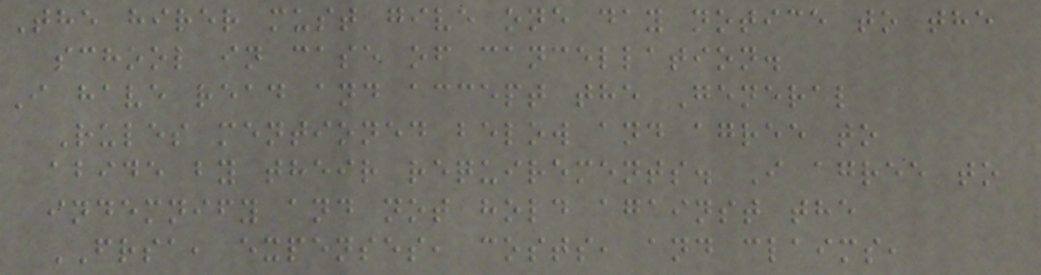The hirer must give one day notice to the
school in case of cancellation.
I have read and accept the General
Rules mentioned below and agree to
abide by their requirements. I agree to
indemnify and not hold against the
FRSA, expenses, costs, and claims,
